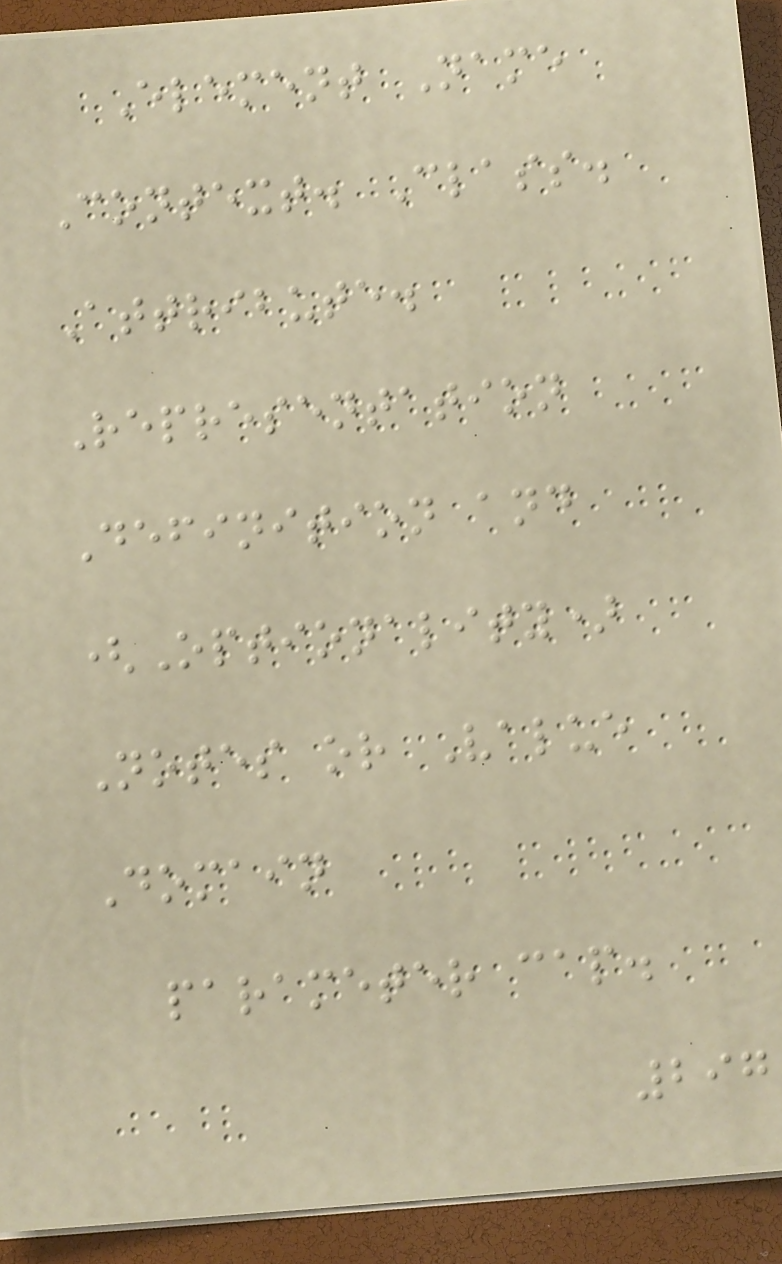Element Name
Context. Class.
Attribute.
Representation
Definition and
(Optionality)
Notes or Value
Domain
parameter cap.
297
